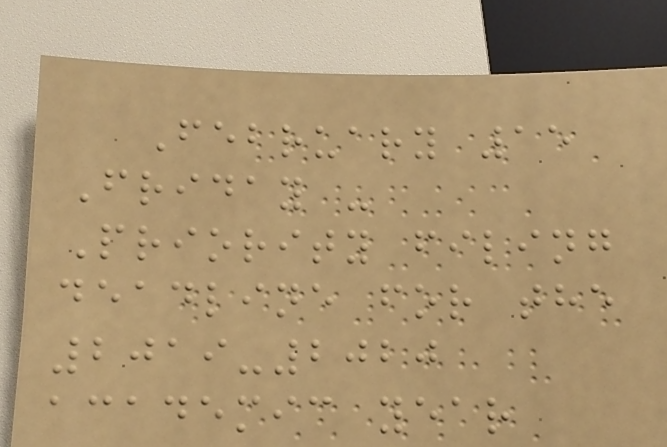February 15
Friday -
Priority filing
deadline for the
2019-2020
academic year
